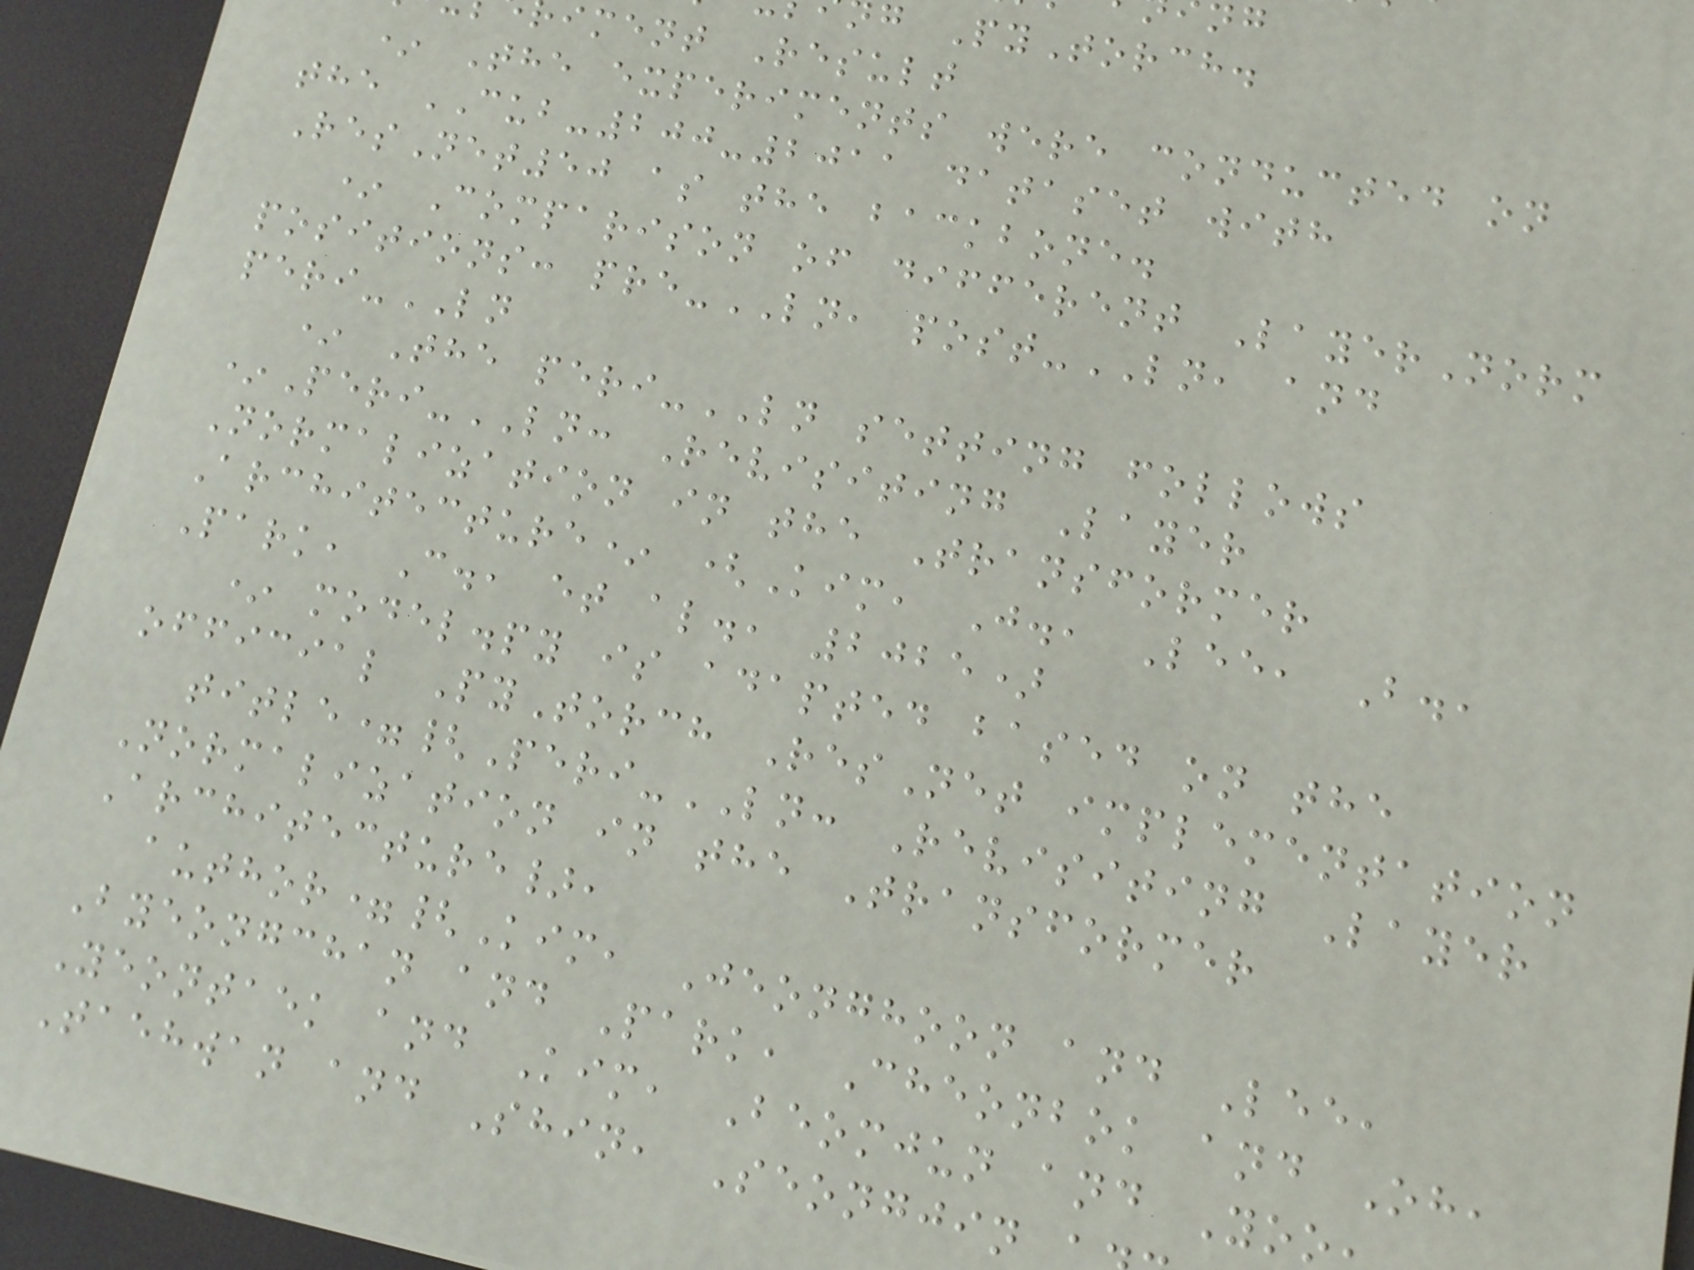g PyTorch.
iment Result
* The experiments were conducted on
the CUB-200-2011 dataset with
ResNet50 as the backbone.
* Comparison of different LayerNorm
positions: pre-LN, post-LN, and
peri-LN
* The peri-LN setting follows
*Peri-LN: Revisiting Layer
Normalization in the Transformer
Architecture* (Kim, J., Lee, B.,
Park, C., et al., 2025)
* model.py is adapted based on the
official PyTorch ResNet implementation
title={Peri-LN: Revisiting Layer
Normalization in the Transformer
Architecture},
author={Kim, Jeonghoon and Lee,
Byeongchan and Park, Cheonbok and Oh,
Yeontaek and Kim, Beomjun and Yoo
Taehwan and Shin, Seongjin
